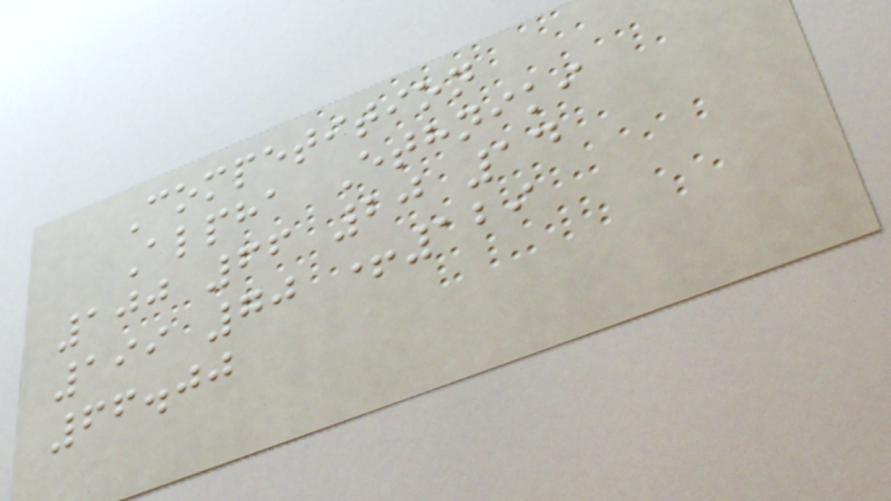Competition
Alpha Ethniki
100 66 20 14
199 70 +129
66.00
